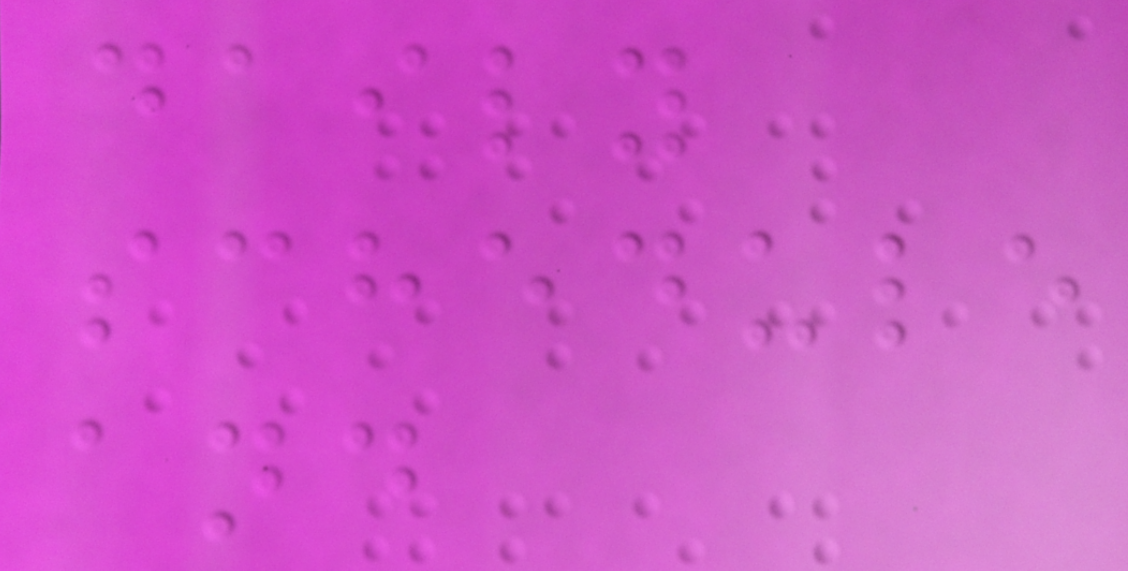daily
schedule
and
